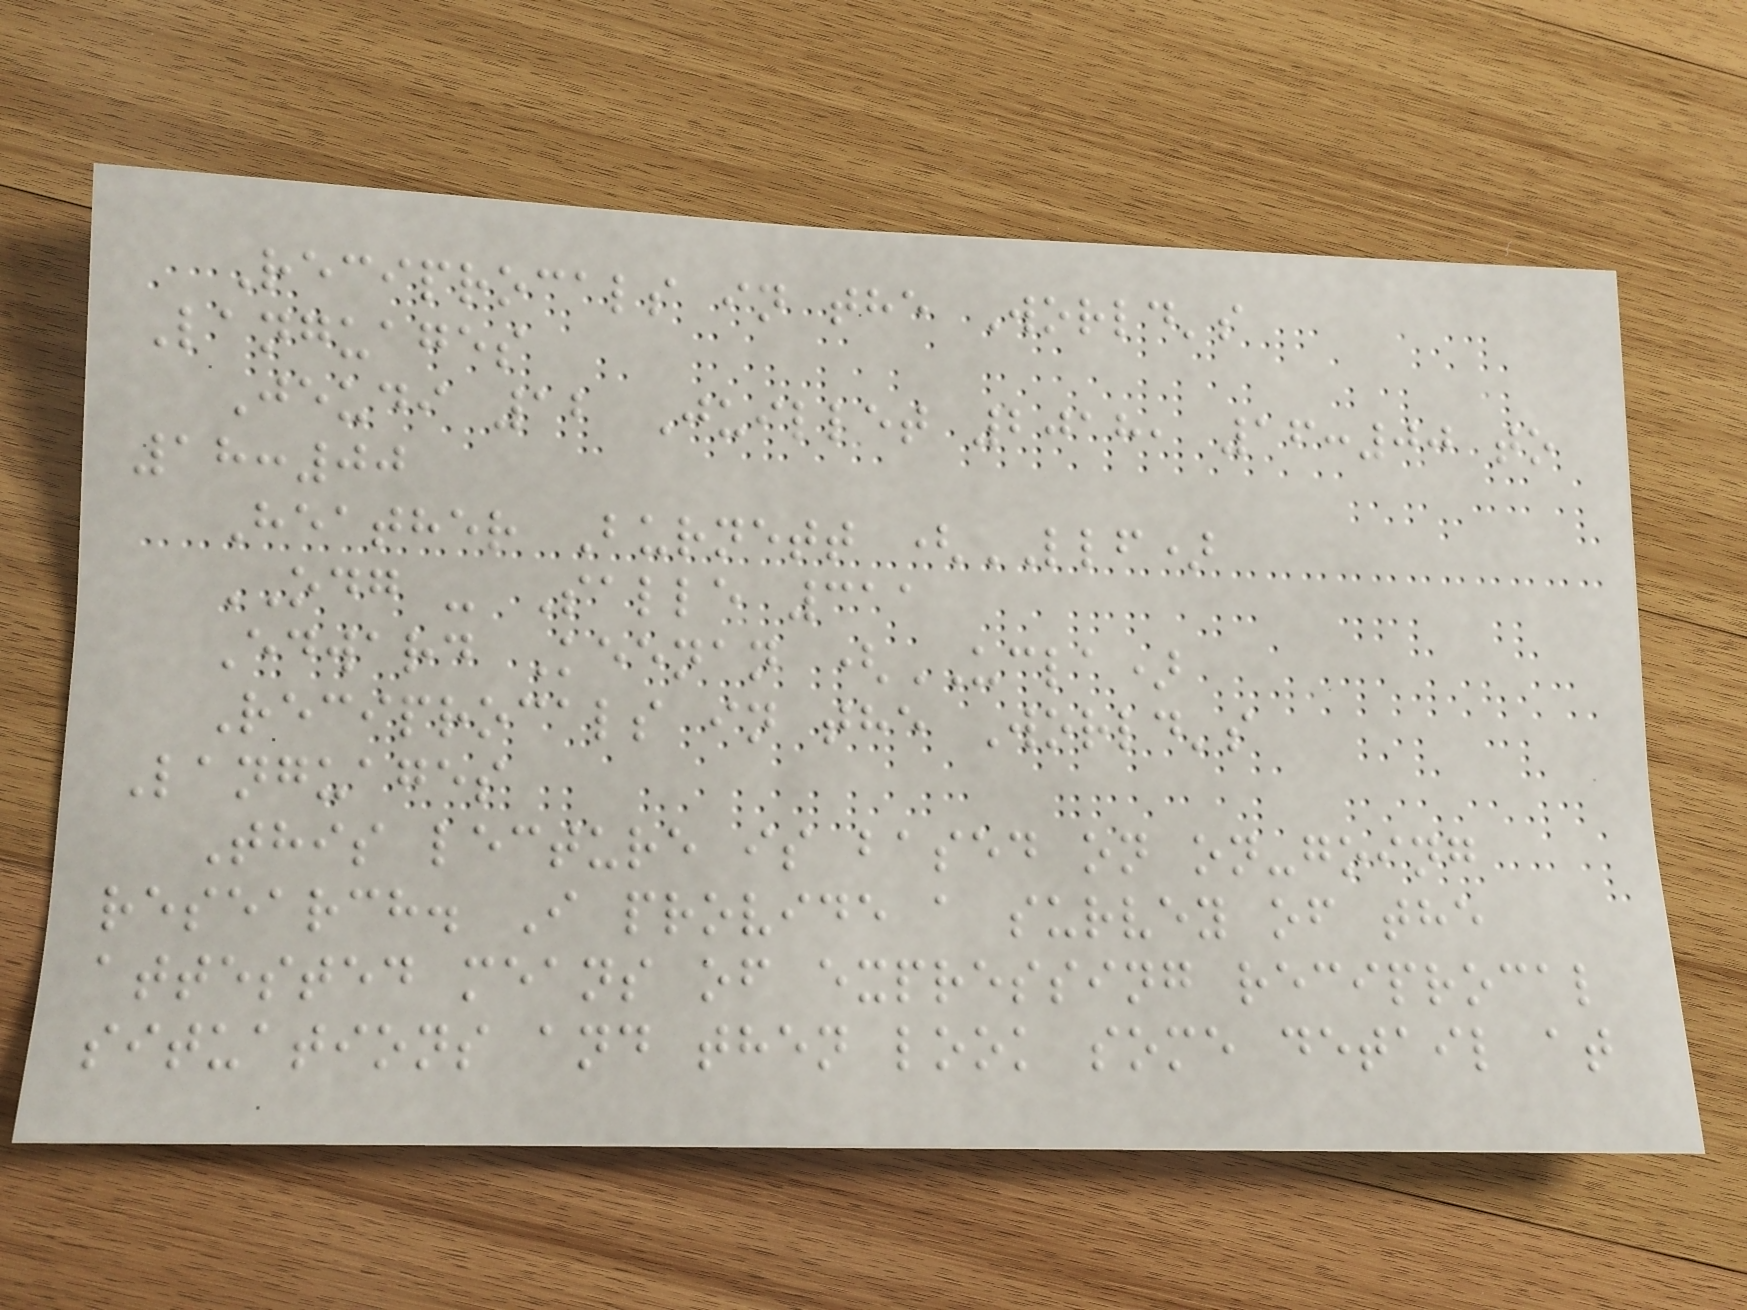Reciprocals in the World's
Languages
Jeudi 12 Juillet 2018, 16:00 to
18:00
Heather Burnett (LLF)
ODG - Salle 311
Edward Keenan (UCLA)
Reciprocals in the World's
Languages
This lecture is based on on-going
research. I provide a survey of the
attested means of expressing reciprocal
situations and then look some detail at
